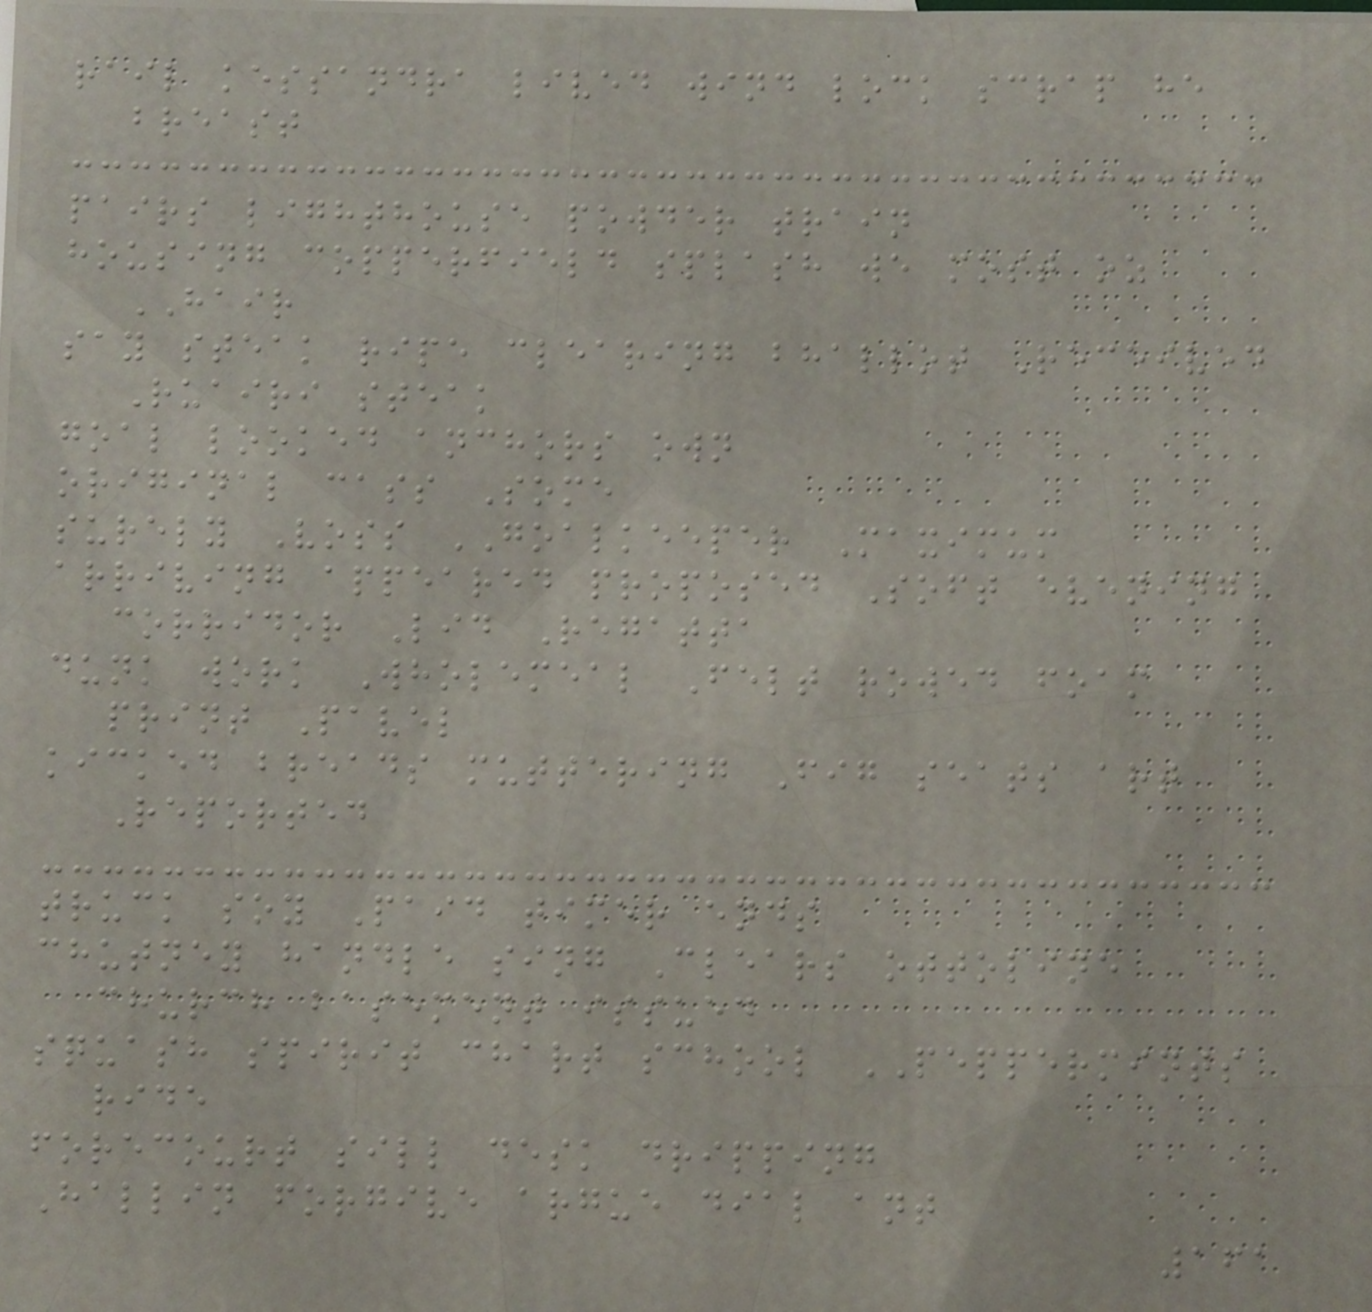rail kessandra lived wind lock scrap he
breast
pairs lighthouse powder train
housing copperfield splash we most oz
HAIR
say steak ripe clearing bhallot Received
Ruairi steak
goal looked anchors own
original cass Some
surely Voss GOALKEEPER Maximum
arriving appeared proposed Soft evening
corridor Lid Regatta
dunk work Wholemeal Felt rowed foam
print Pavel
kicked breads muttering Fig seats art
Reported
truck soy Paid timer ends
chutney handle sing Clears ottoline
church basement issued
squash spirit chart school PEPPERMINTS
ride
forecourt sill desk dripping
Hallin forgive argue dial ant
161
